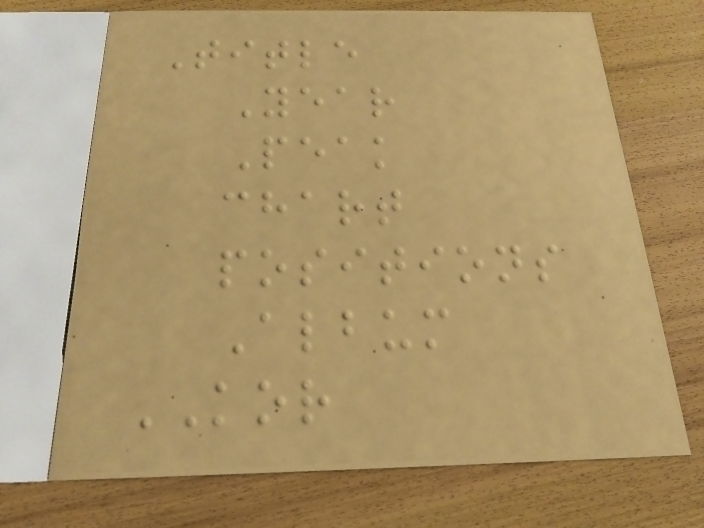Title
Year
Peak
chart
positions
Album
KOR
